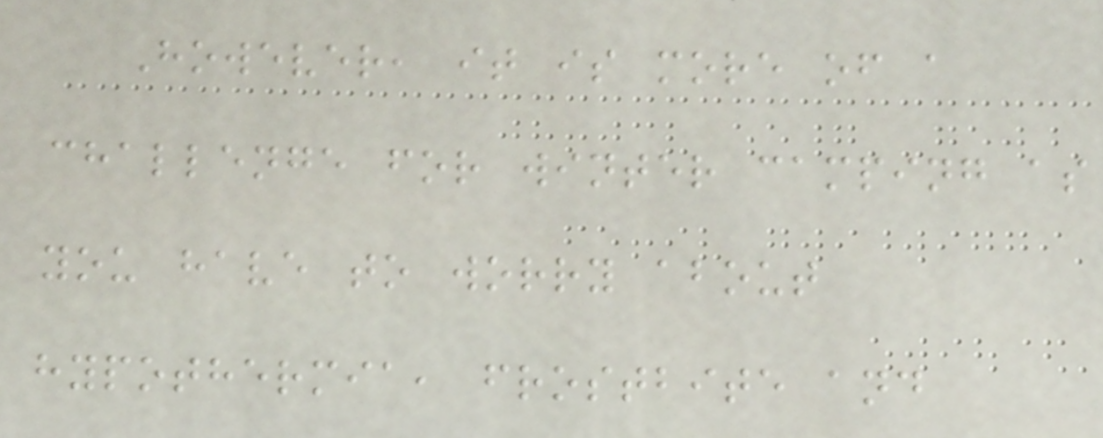However, it is more of a
challenge for winter camping as
you have to worry about
hypothermia, frostbite and
